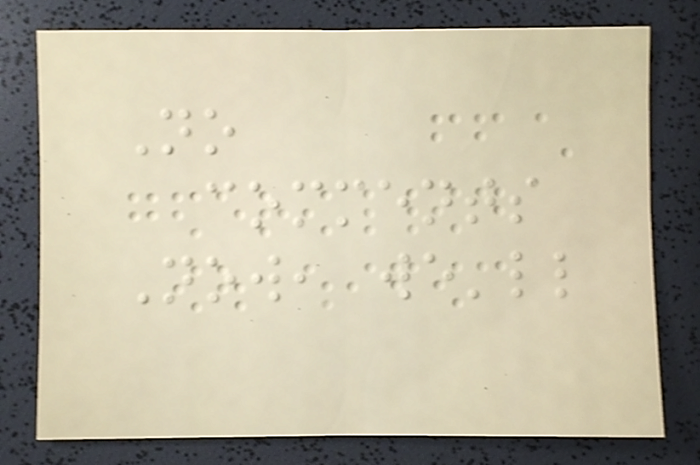No
comments
Now, we'll
